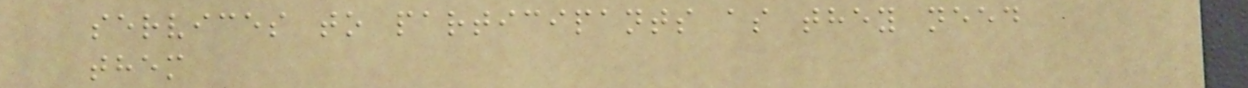services to participants as they need
them
